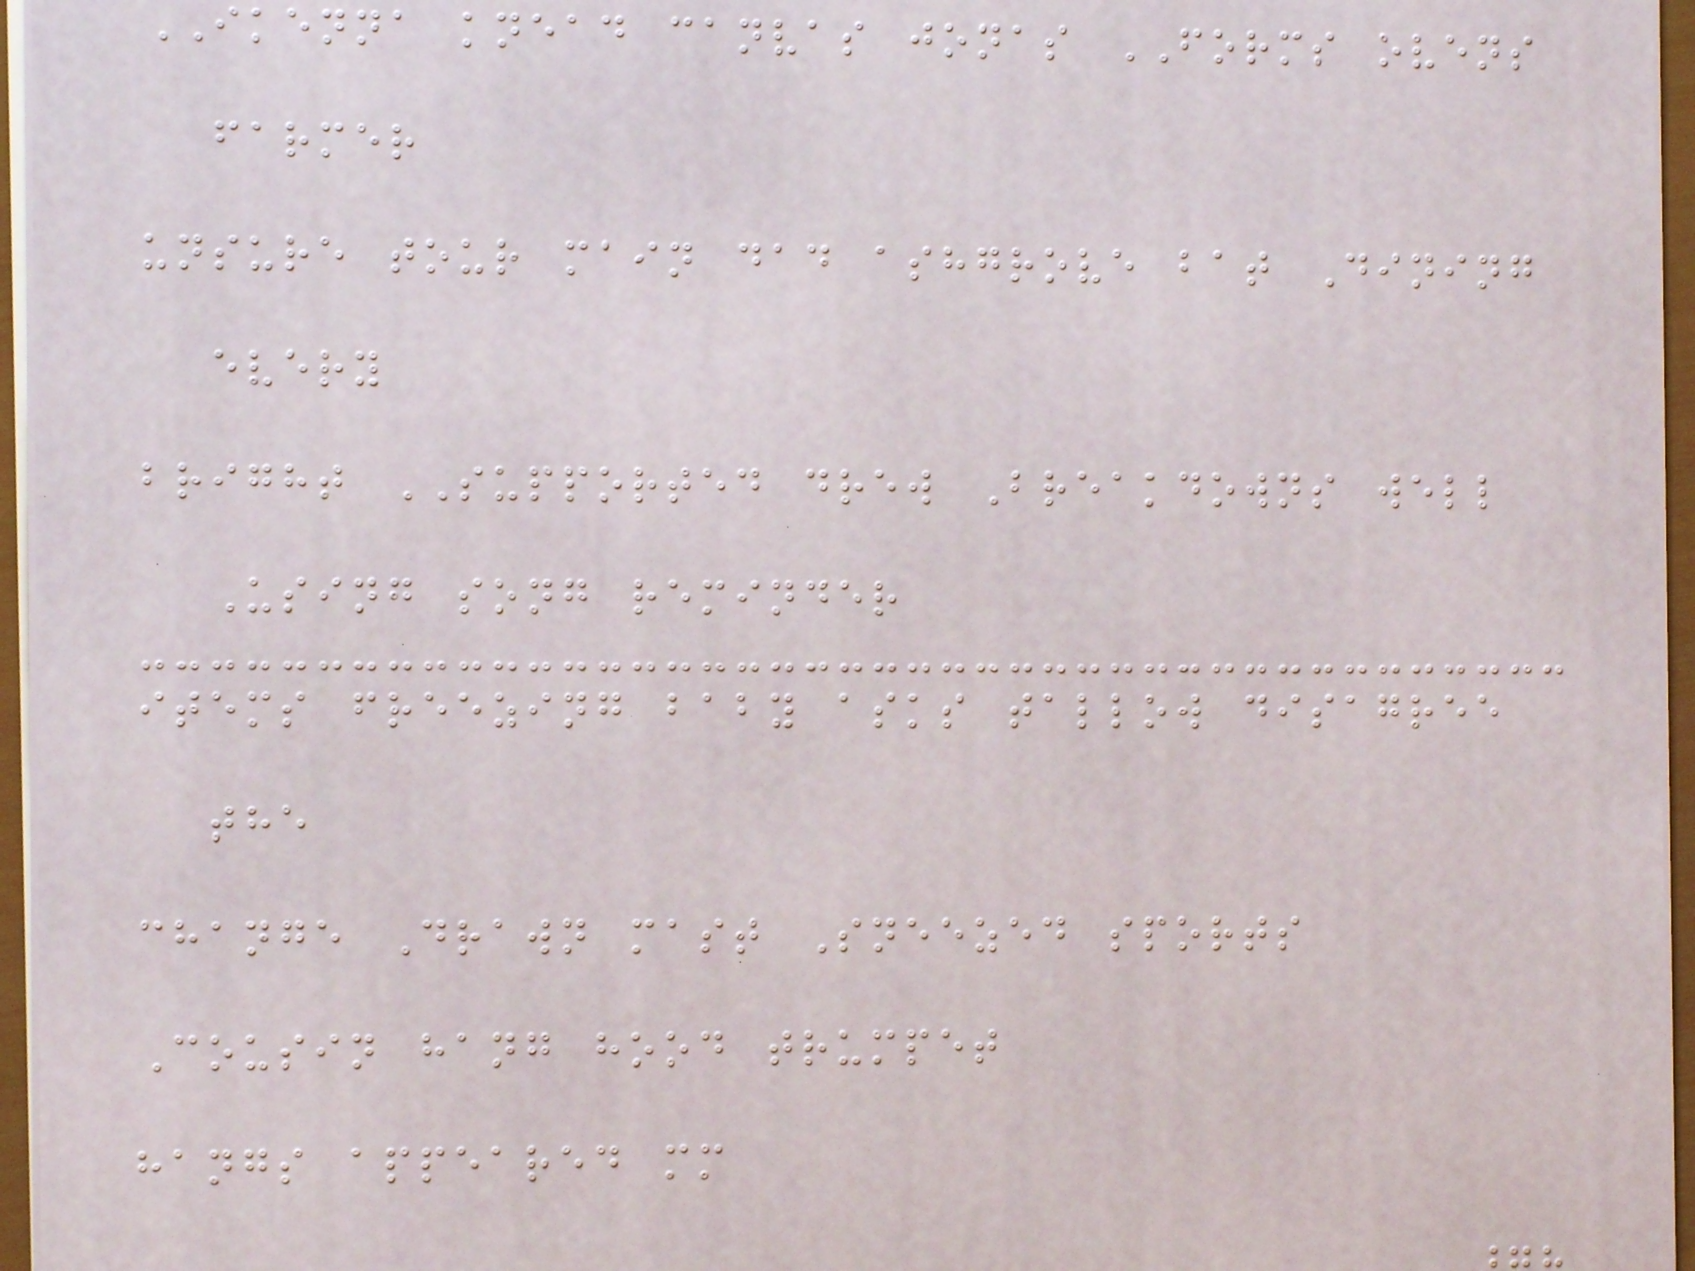IKENNA knead canvas jonas FORMS ovens
farmer
unsure tour main dad ashgrove bat Dining
every
bright SUPPORTED drew Breakdowns well
Using song reminder
items freezing baby asks tallow disagree
the
change Drawn mast Sneezed sports
Cousin hang hood trumpet
hangs appeared mm
